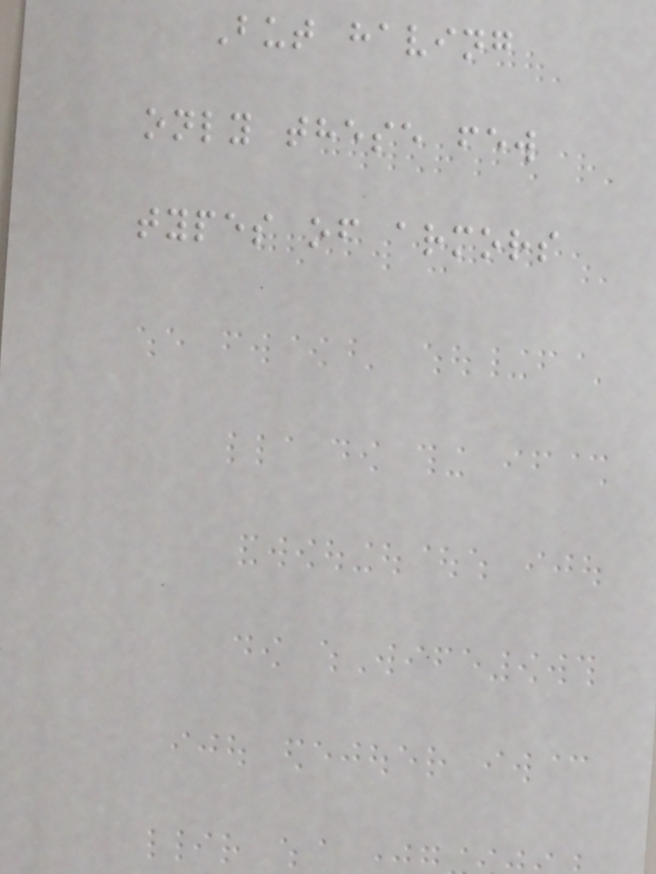But having
only these few
types of armors
